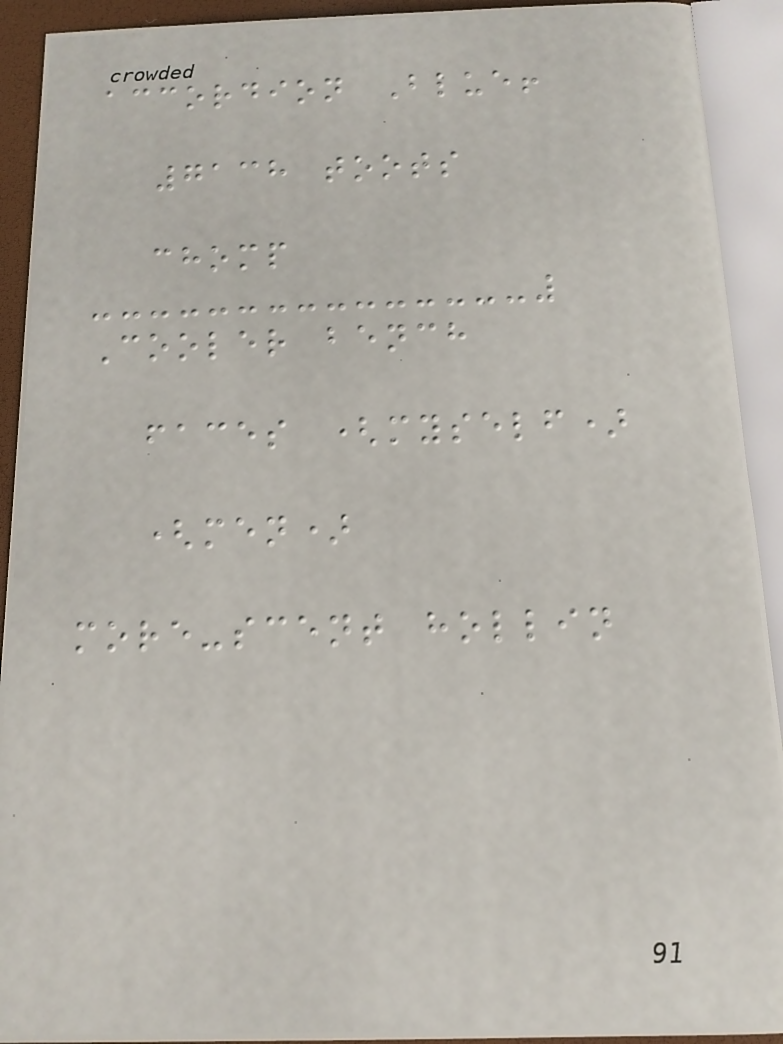accordion Blue!
7138 toots
chomp
Cooler bench
faces (myself)
(men)
more-scent hollin
